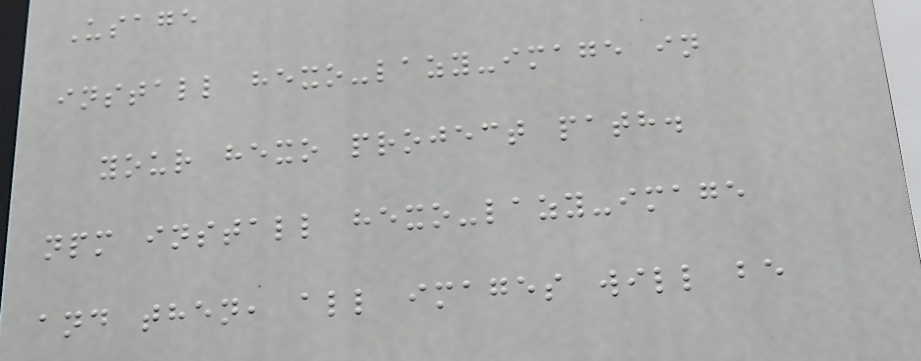Usage
install hexo-lazy-image in
your hexo project path.
npm install hexo-lazy-image
and then, all images will be
